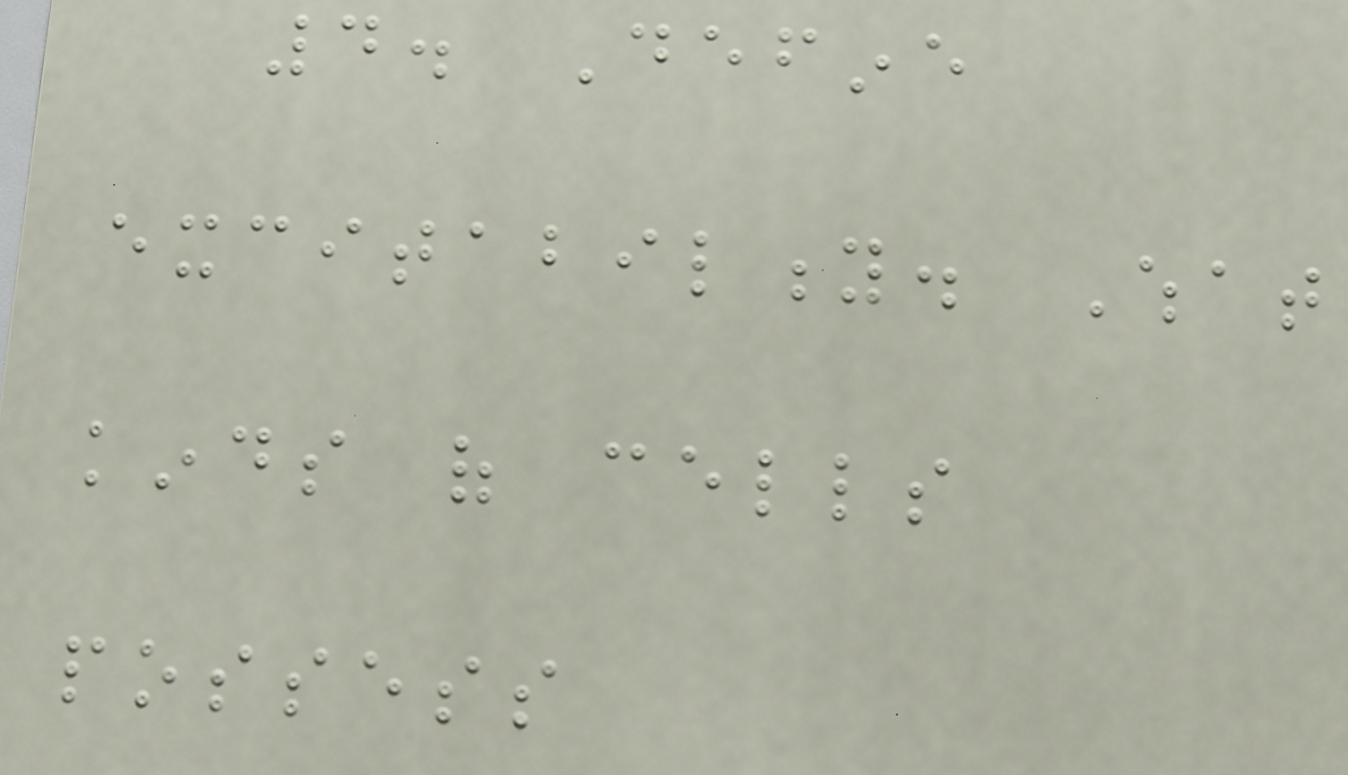4. Define
excitability. What
kinds of cells
possess
